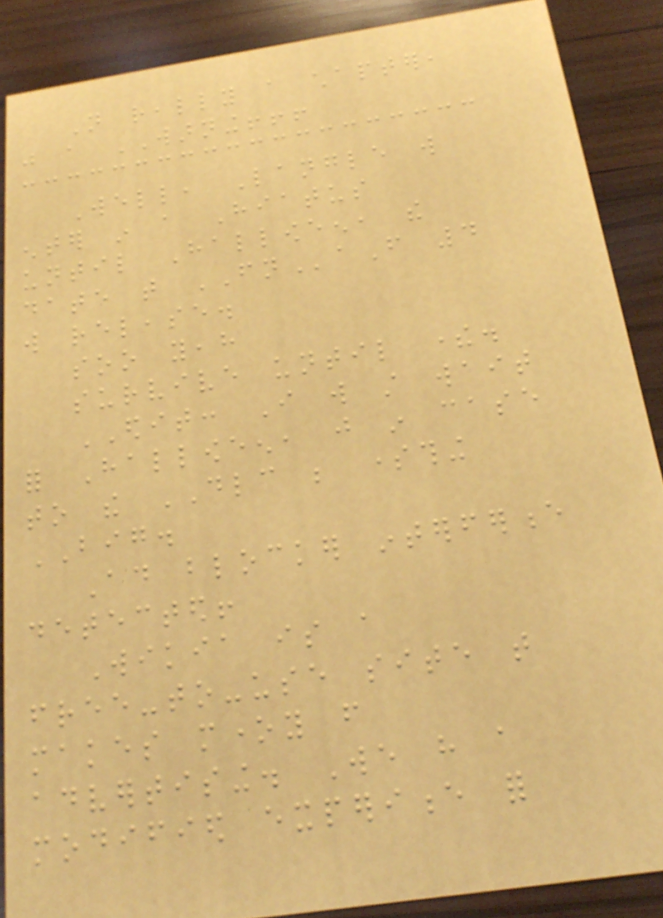Not really a chapter,
just a WARNING!!!
Well, Langle will
enter in a Hiatus
until Halloween, the
date that FNaF 4
will release.
soo yeah
survive until there.
EDIT: I will still wait
for Halloween, just in case
to the DLC be something
BIG.
Ad blocker interference
detected!
Wikia is a
free-to-use site that
makes money from
advertising. We have a
modified experience for
